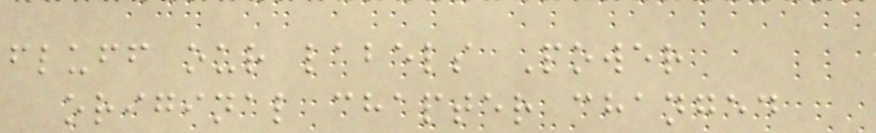fluff our labels Power
original chapter changed
